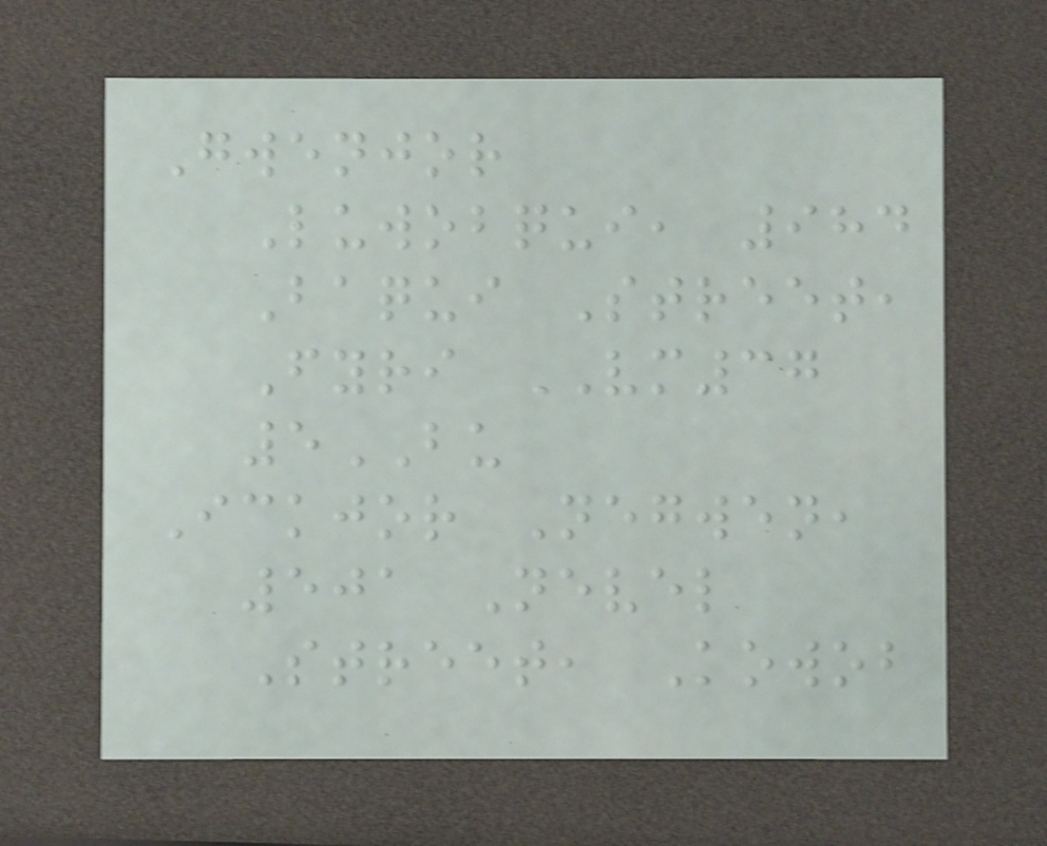Gwenjor
Luwobqui, 984
Baqui Street,
Fyri VM37
5BU
Ickjor Negwen,
501 Nevel
Street, Kowob
